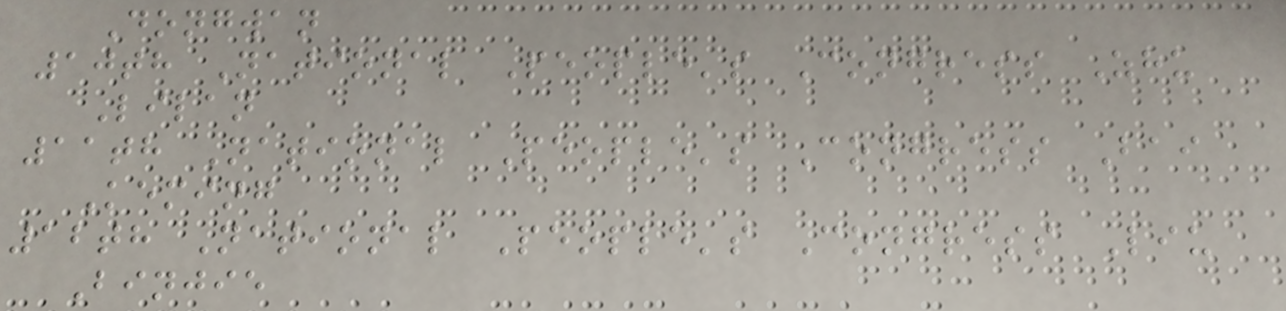Dongwan
10th National People's Congress Zhu
Lilan
11th National People's Congress Bai
Keming
12th National People's Congress Liu
Binjie
